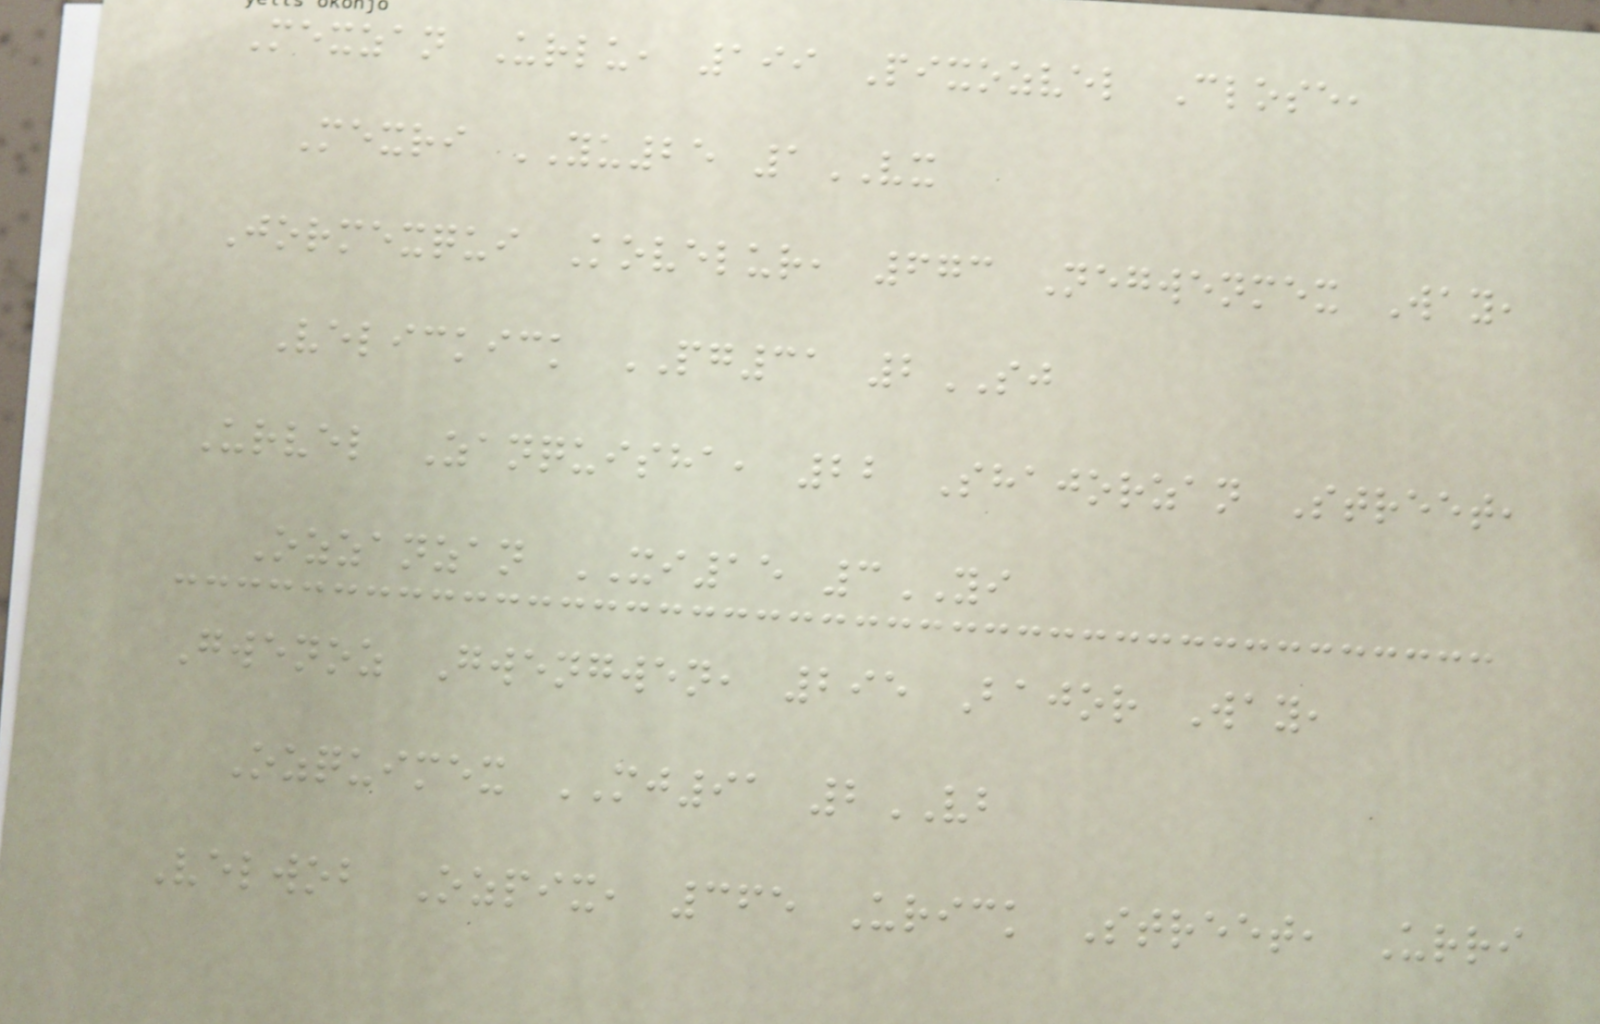Mexzan Urlu, 199 Pixozvel Close,
Mexri YU25 1VX
Jormexqui Kovelur, 673 Negwenmex Way,
Velickick PG31 2SJ
Urvel Zanquisha, 22 Shajorzan Street,
Ozzanzan XI15 3YI
Gwenoz Gwengwen, 295 Bajor Way,
Ozquimex MJ91 2VB
Velwob Ozpix, 365 Urick Street, Urri
